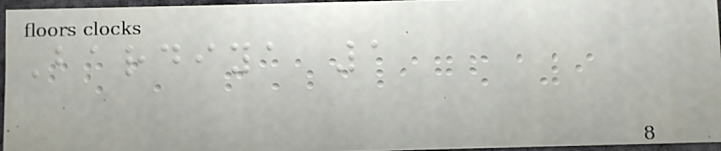Bardiya 1
